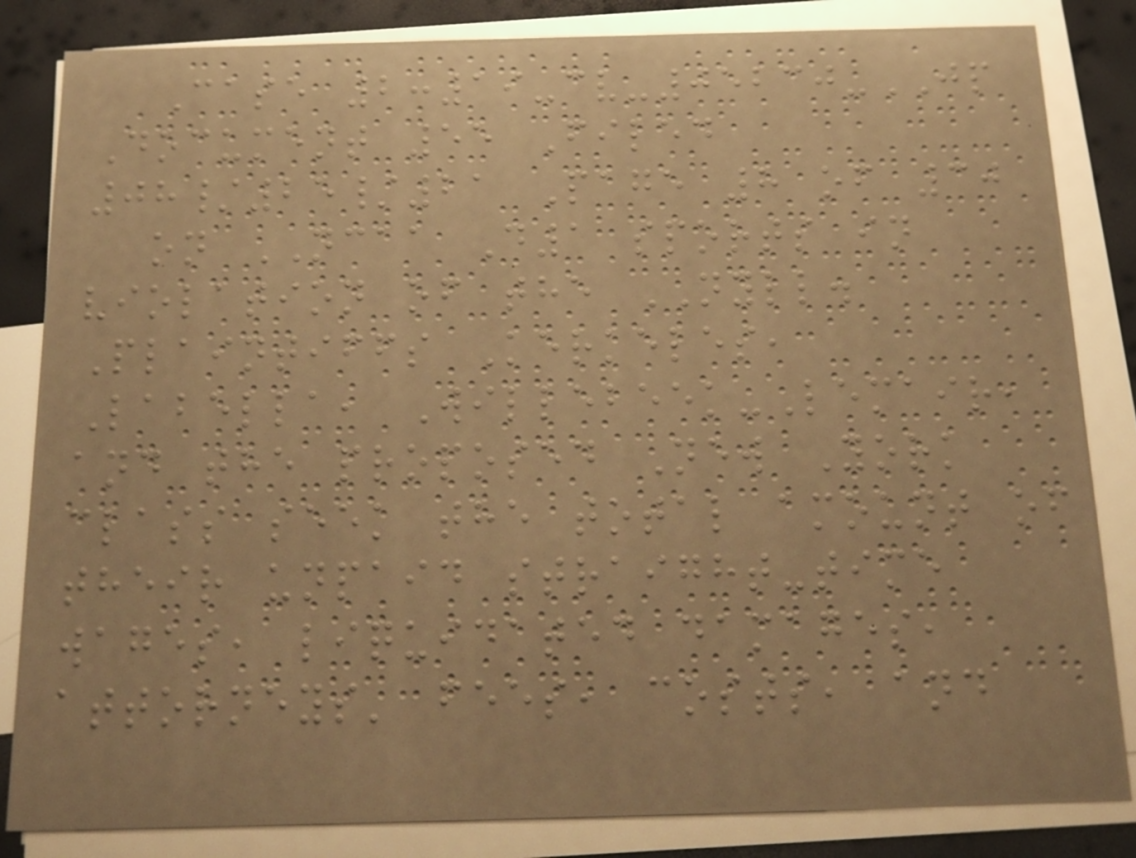Case 2:19-cv-05230-JP
Document 55 Filed
08/25/21 Page 8 of 30
on NCAA D1 sports in
violation of the NYLL.
Plaintiffs Kerkeles,
Labella, Willebeek-Lemair,
and the proposed New York
class seek the total amount of
their unpaid straight-time
wages, liquidated damages,
attorneys' fees, costs, and
